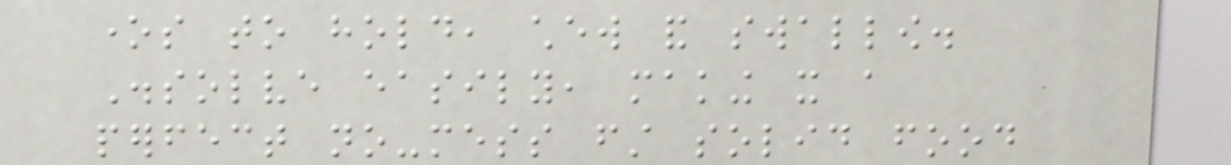ones to hold, chew and swallow.
Dissolve easily, making it a
perfect no-mess first solid food
